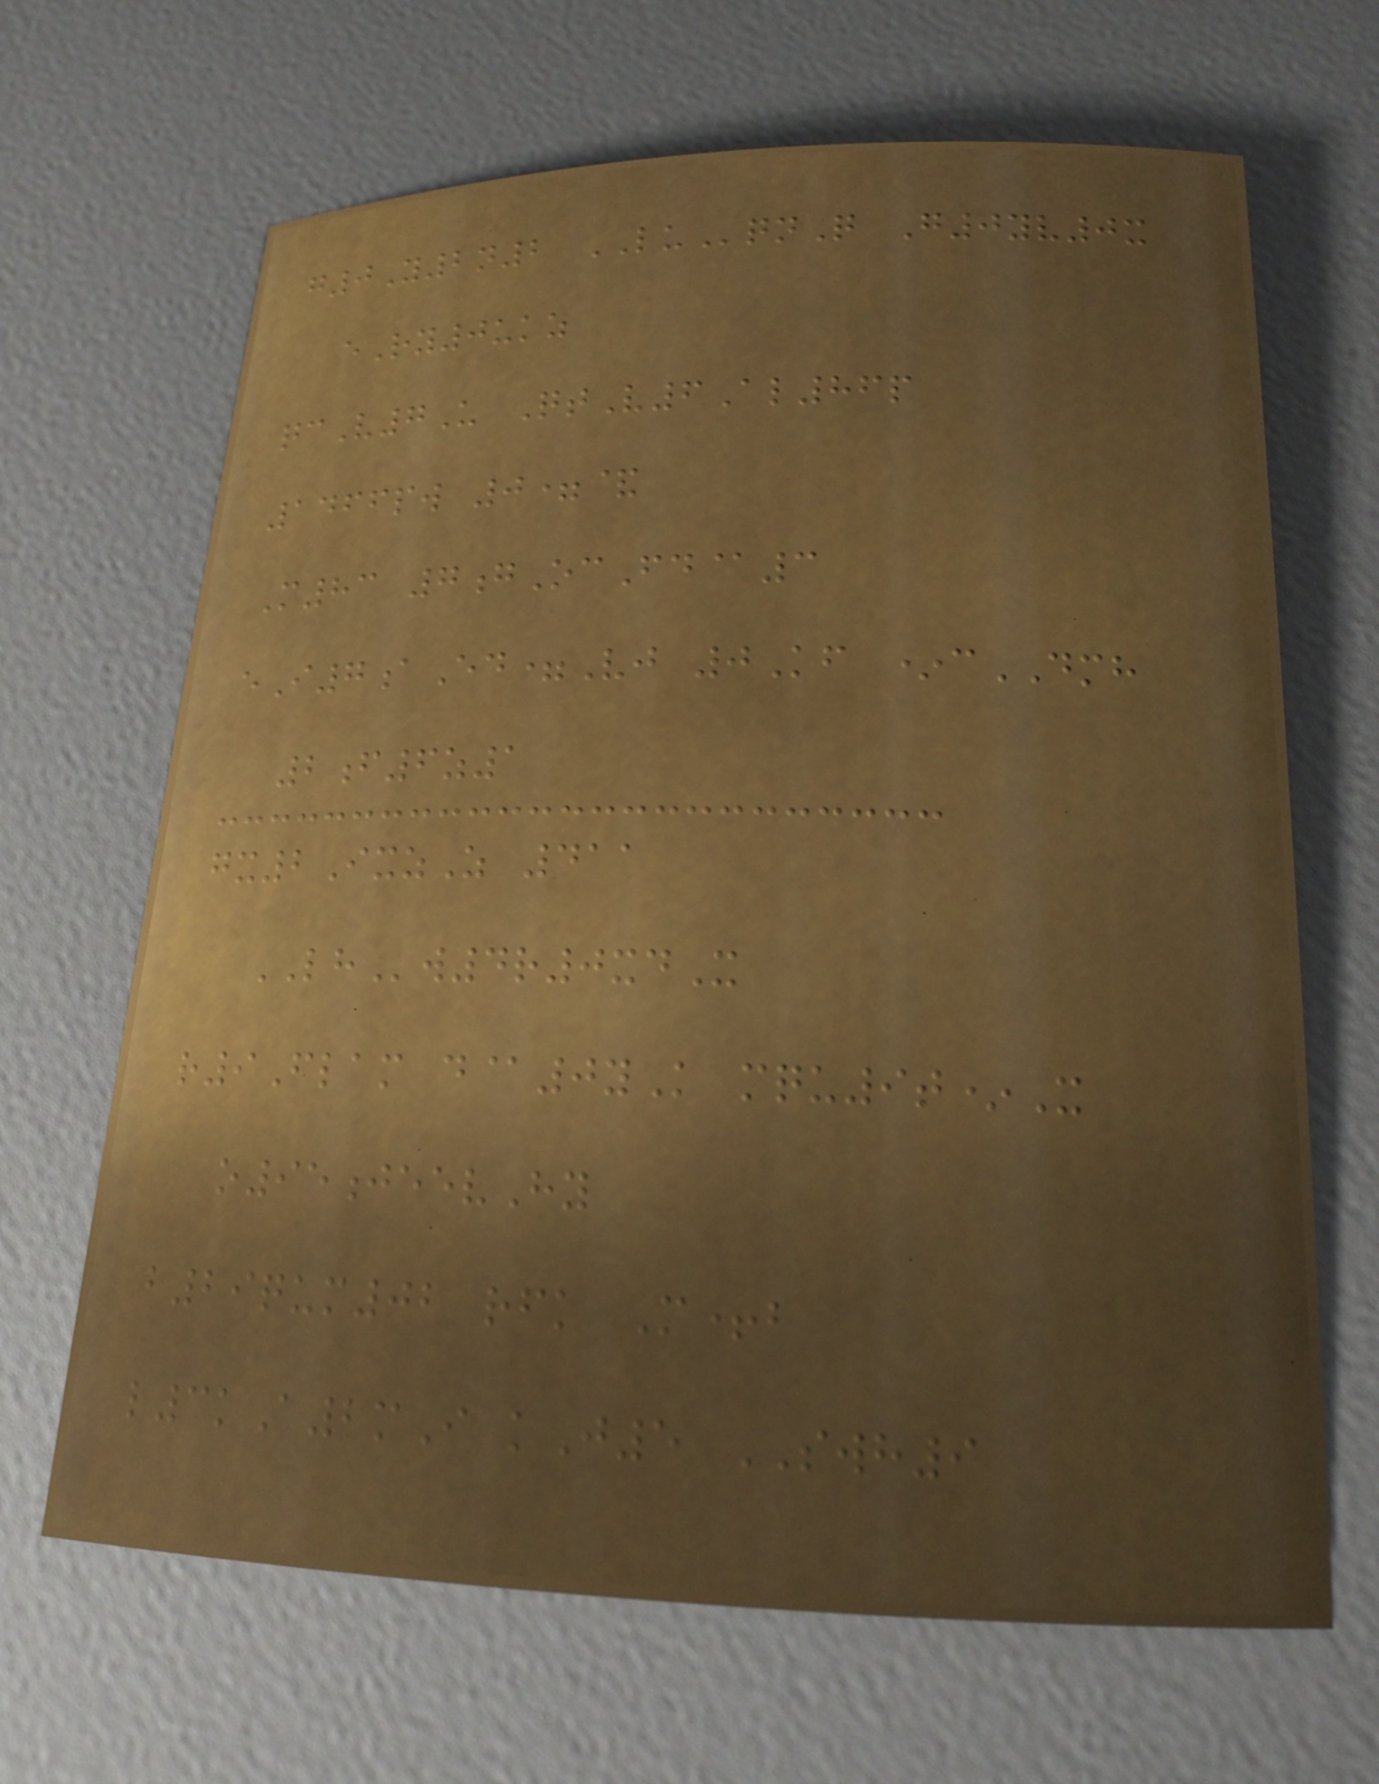g0Y2n2 LUqnQ G0yv0x
eRy0ukz
qcV7U QtV6Al86p
1466pw 0=&
M83 7gOcFd@3
eI7aEd=Vj 0Kf *cDMH
2f6z1
gx2IxzZ 411
LHw4r0xdX
r9Flam d@0yK mqu9t*X
o95jeevHy
b29qum02 rfk M+b
l3kA2mI kJ5 SWH9
